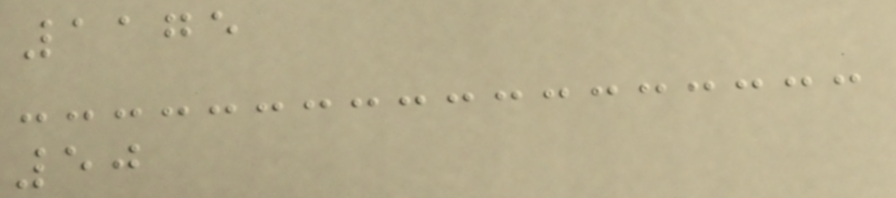1175
50
